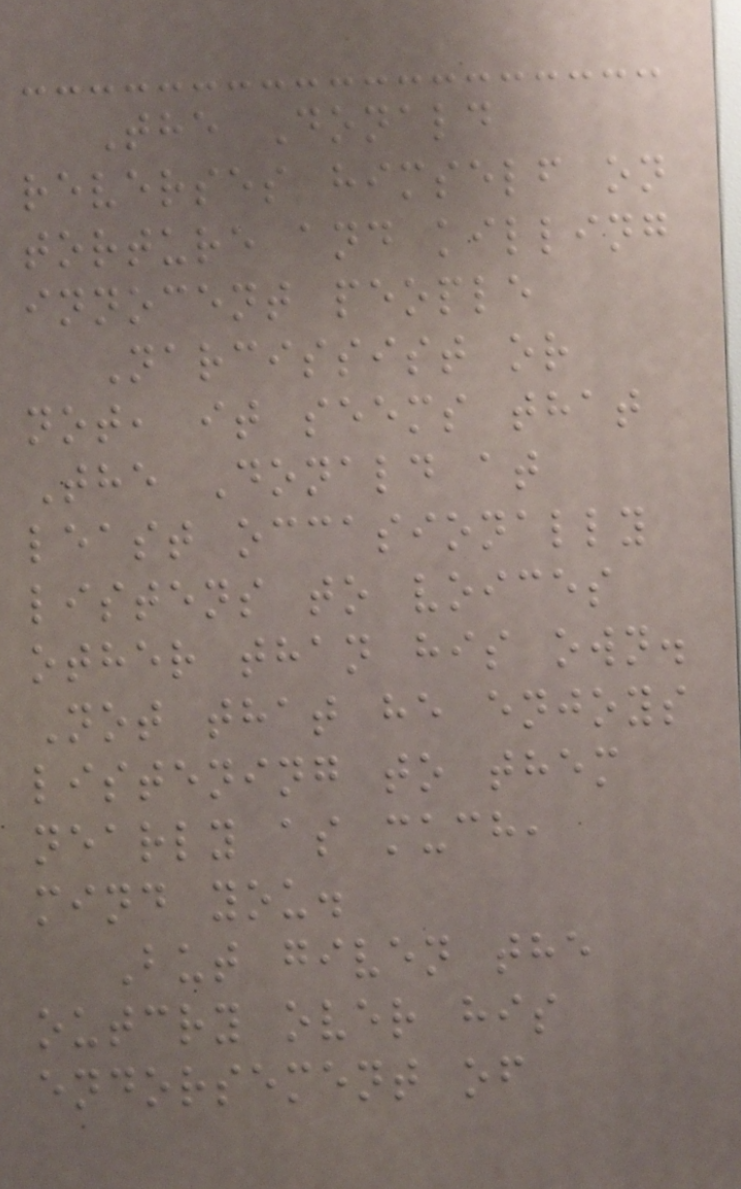The Donald
reverses himself on
torture and killing
innocent people
Narcissist or
not, it seems that
The Donald at
least occasionally
listens to voices
other than his own.
Not that he enjoys
listening to them
nearly as much,
mind you.
But given the
outcry over his
endorsement of
